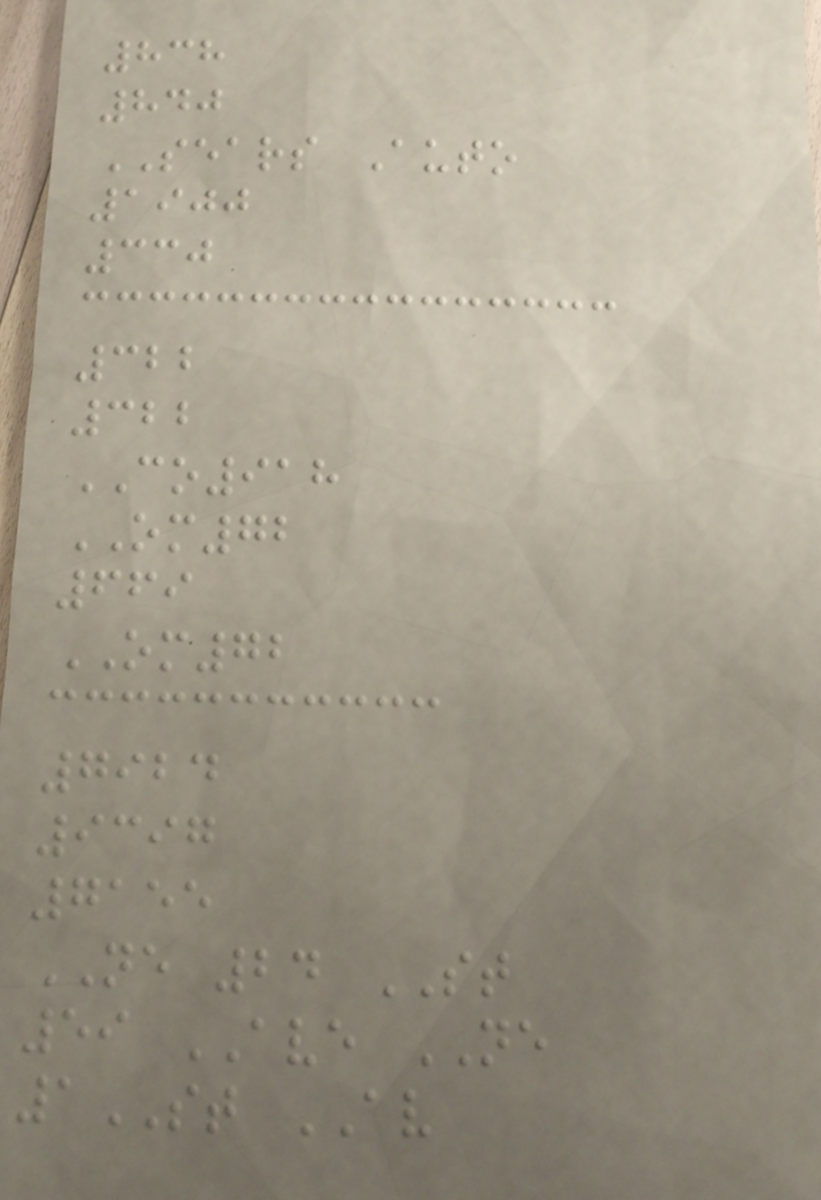838
840
SEARS Auto
1900
330
322
322
CO918
OM72
669
OM72
7924
9397
7155
NE 24 ST
59 AVE NE
1ST AV
